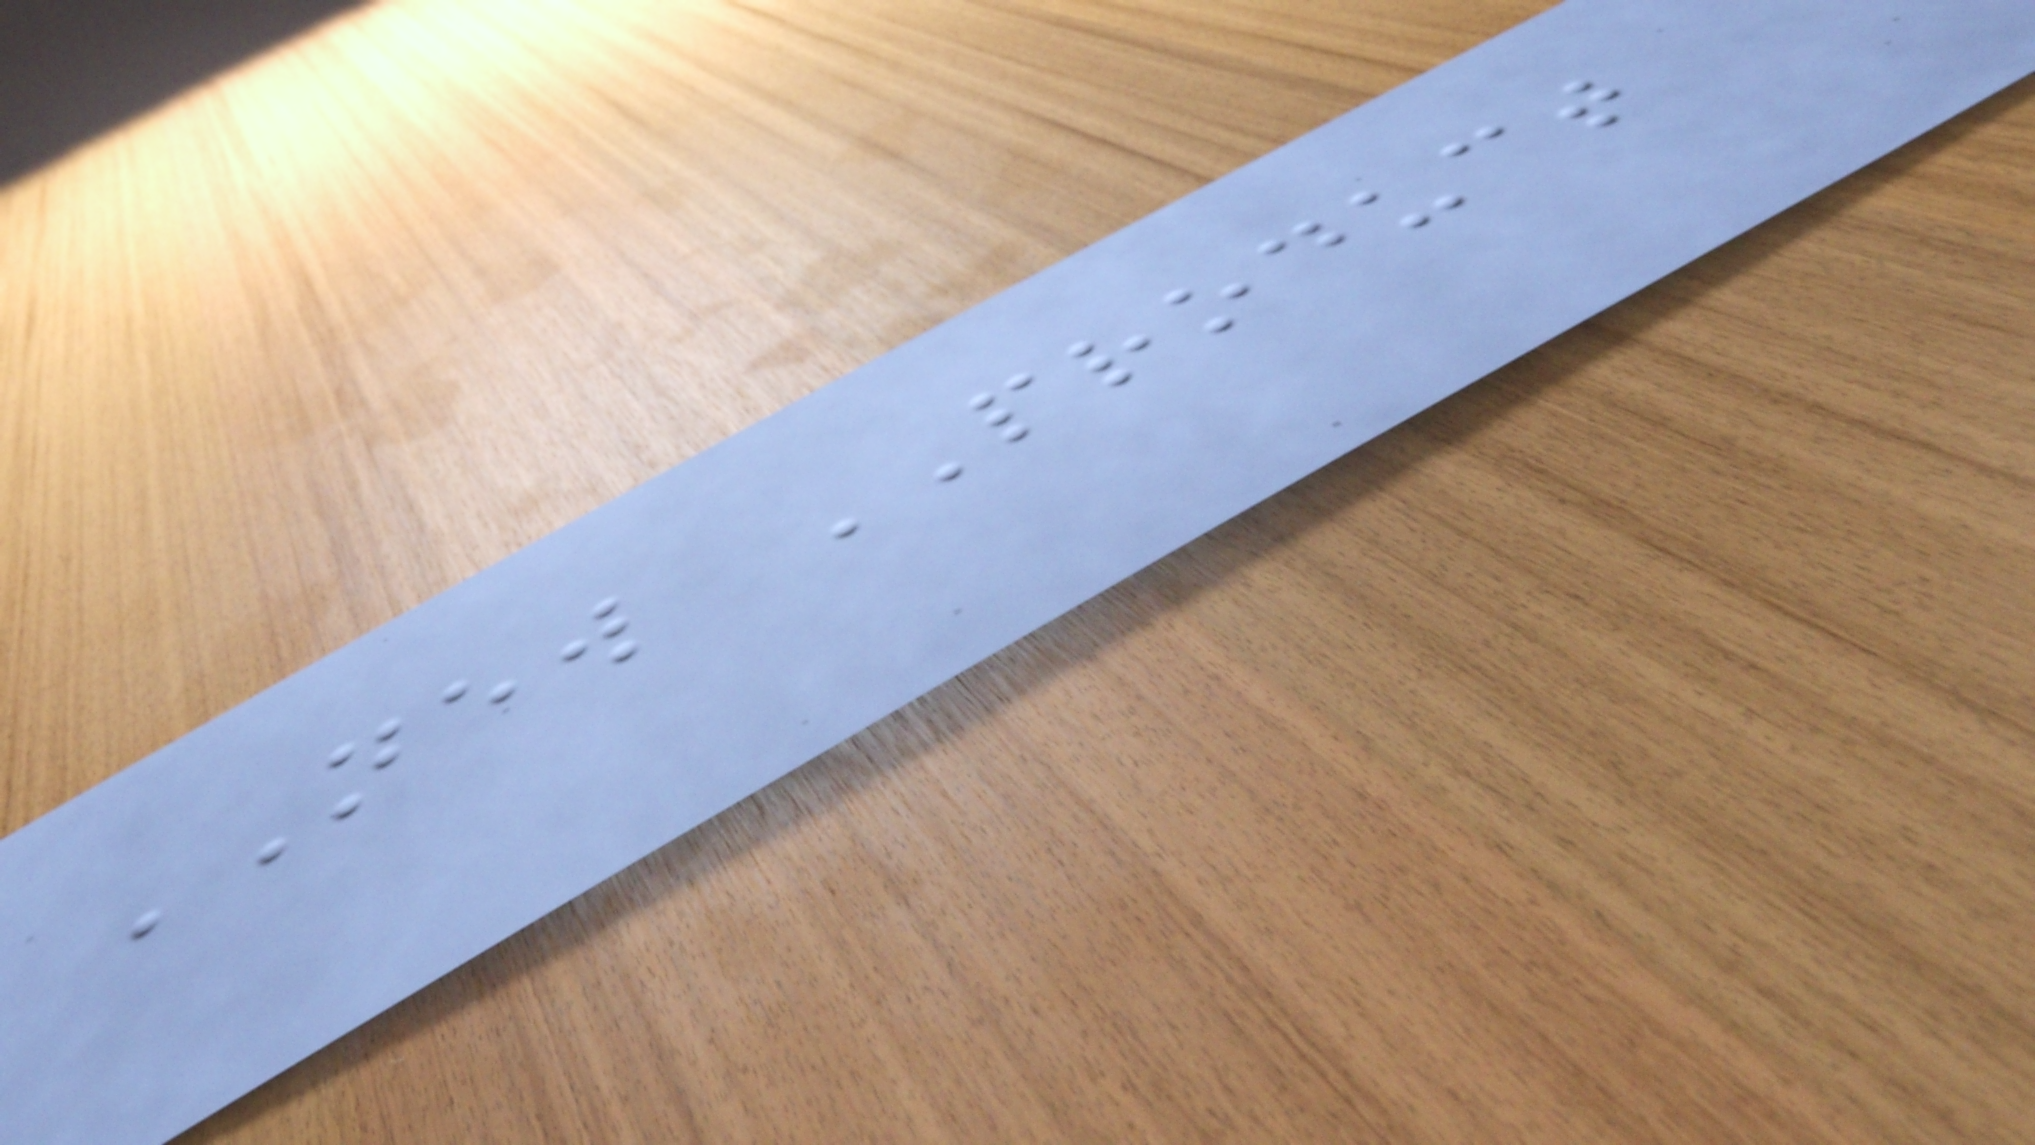NEW PRODUCT
